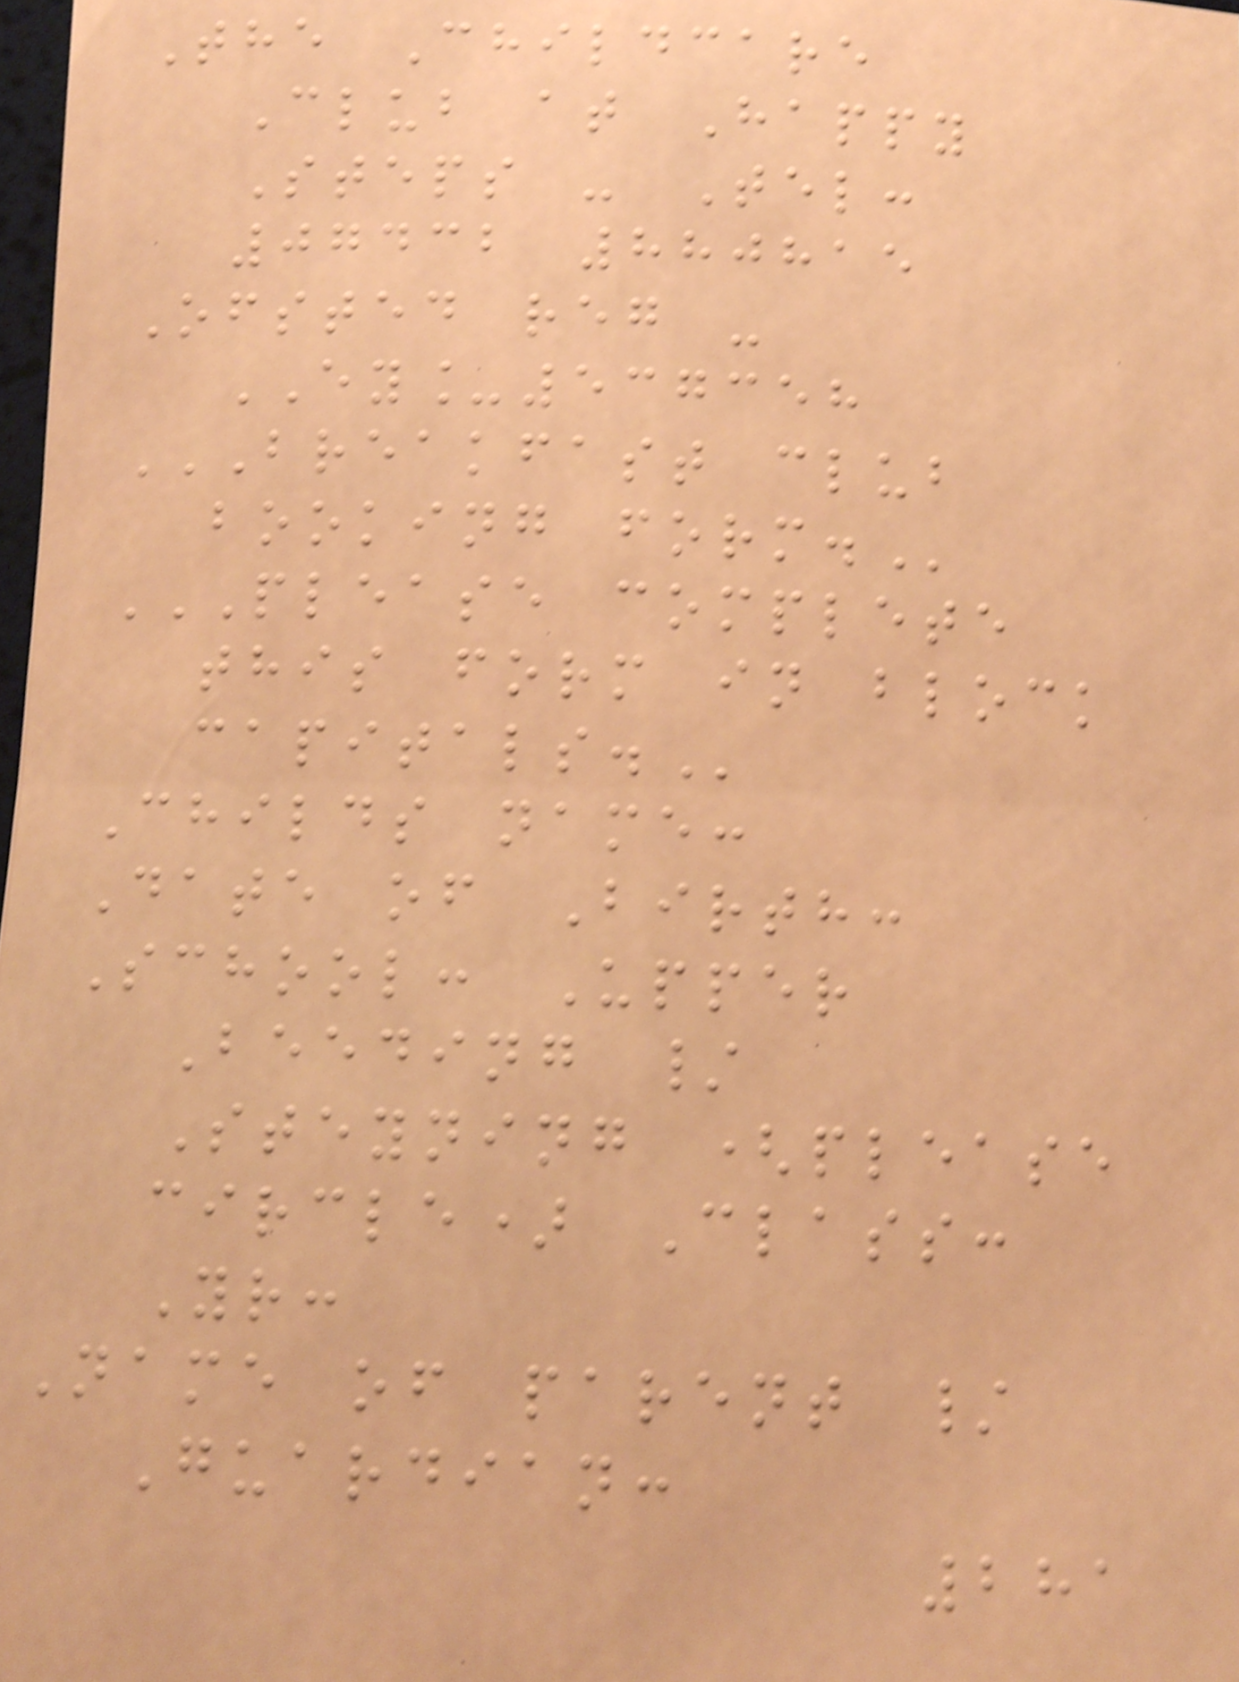The Childcare
Club at Happy
Steps - Tel:
07432 880815
Ofsted reg -
EY_537358
BREAKFAST CLUB
BOOKING FORM.
PLEASE COMPLETE
THIS FORM IN BLOCK
CAPITALS.
Childs name:
Date of Birth:
School: Upper
Beeding /
Steyning (please
circle) Class:
Yr:
Name of parent /
Guardian:
281
